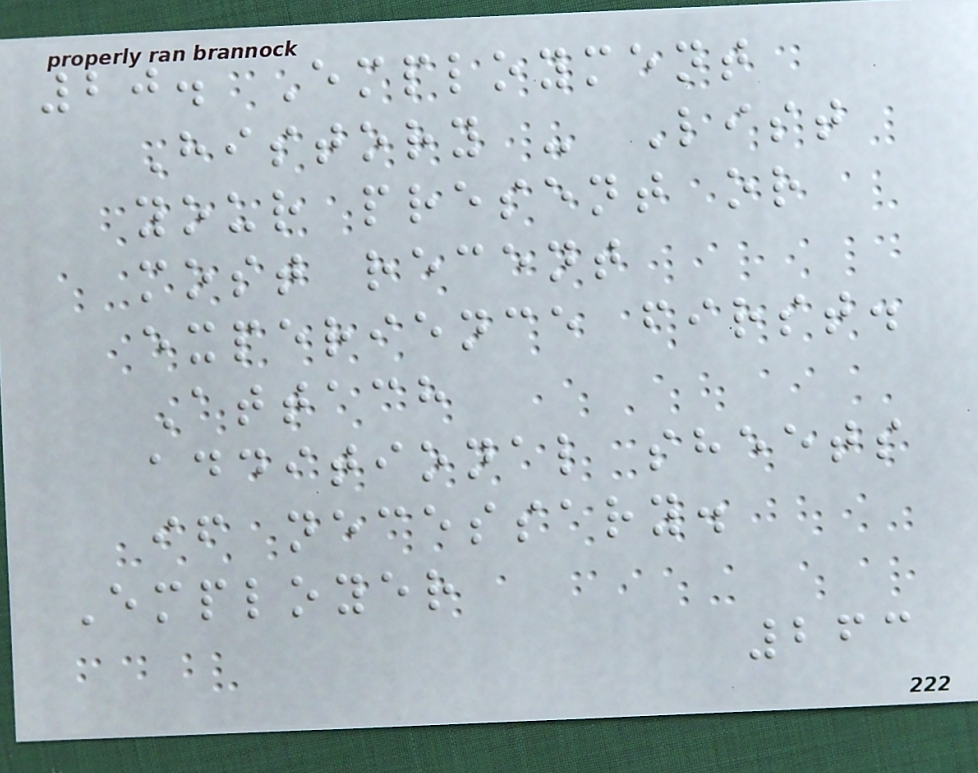20. Employment
History - List
your present or
most recent
experience first.
Attach
additional sheets
if necessary.
Employer
263
